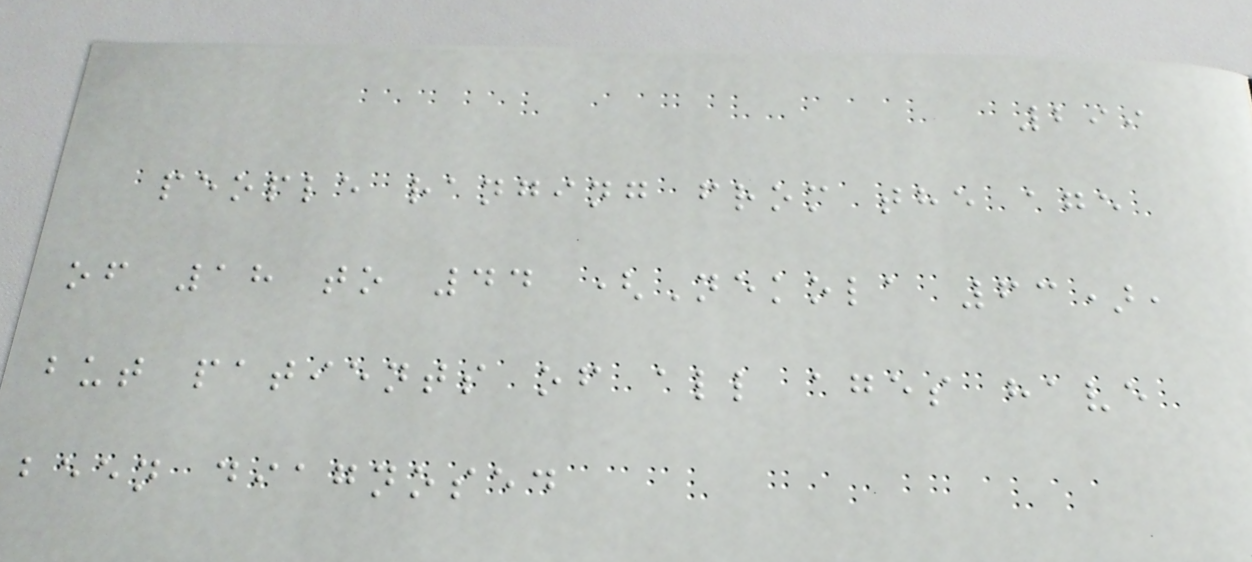299
people ranging from the age
of 18 to 44 (Nekola 63),
but patients of all ages have
been diagnosed
